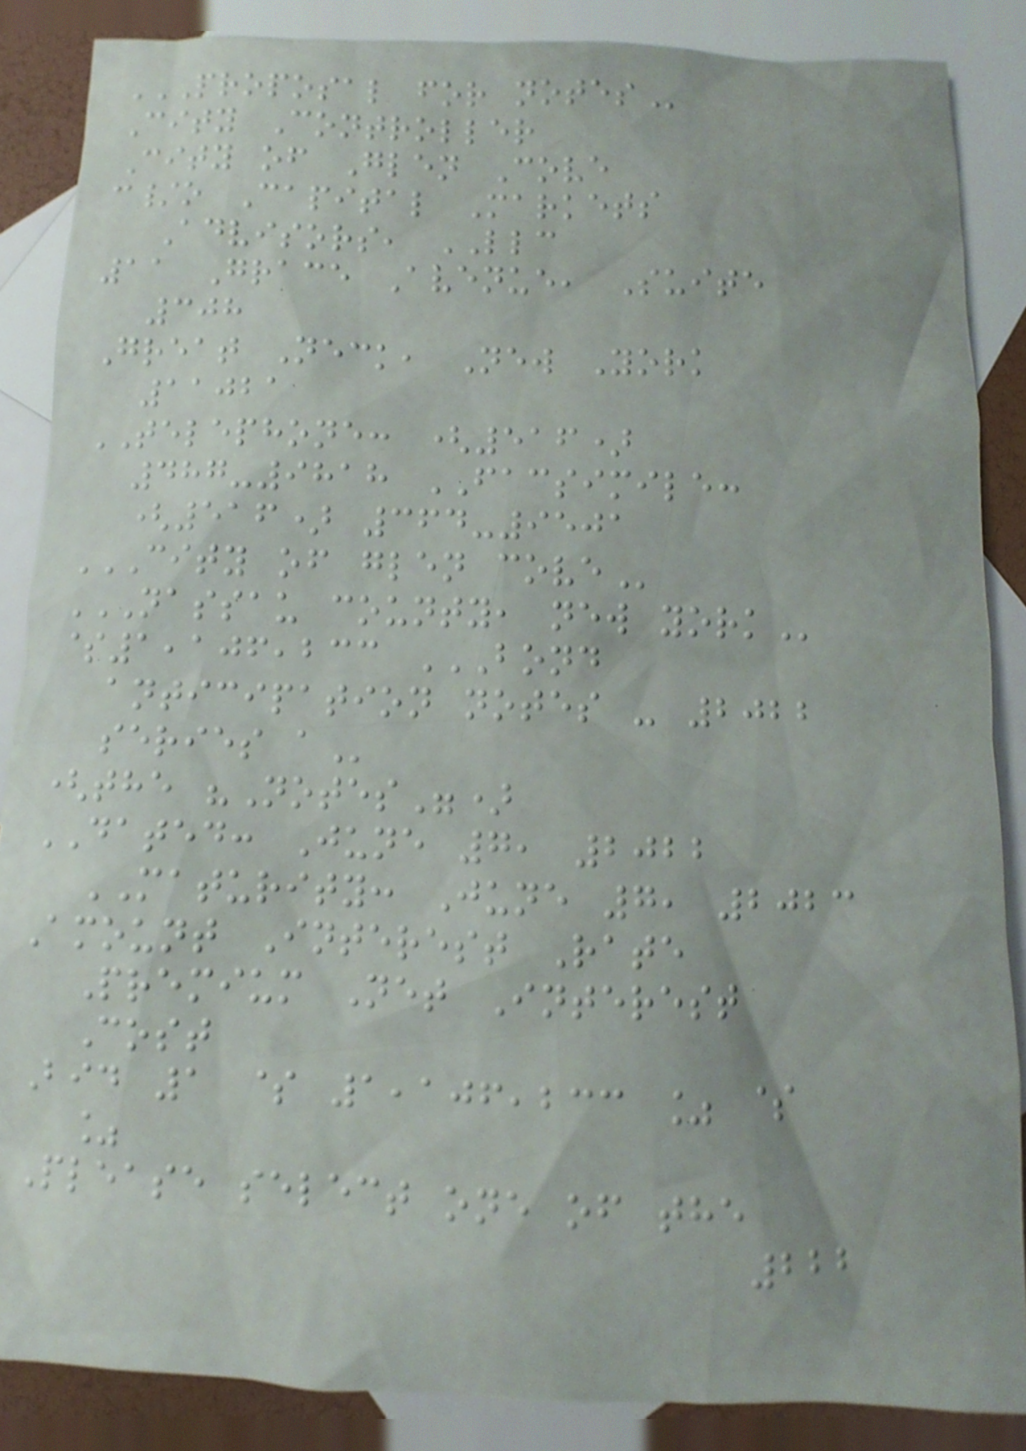PROPOSAL FOR NOTES
City Controller
City of Glen Cove
c/o Capital Markets
Advisors, LLC
11 Grace Avenue, Suite
308
Great Neck, New York
11021
TELEPHONE: (516)
487-9818 FACSIMILE:
(516) 364-9501
CITY OF GLEN COVE
NASSAU COUNTY, NEW YORK
$1,106,233 BOND
ANTICIPATION NOTES - 2022
SERIES A
(the "Notes")
DATED: June 7, 2022
MATURITY: June 7, 2023
Amount Interest Rate
Premium Net Interest
Cost
Bid 1 $ 1,106,233 % $
%
Please select one of the
222
